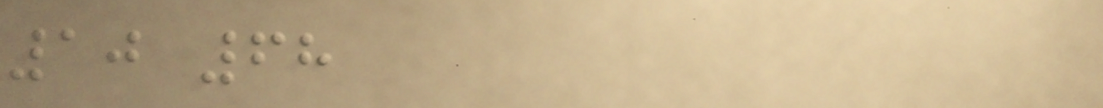10 68
